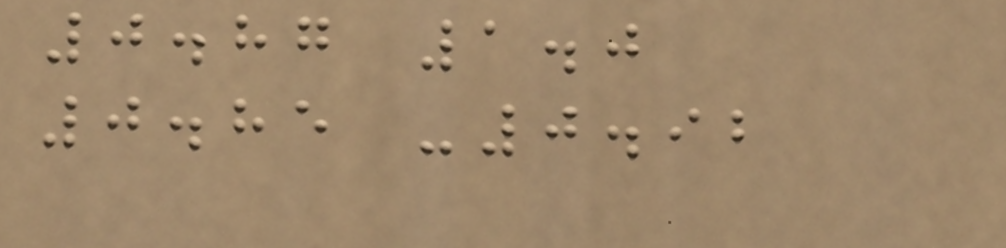0.87 1.0
0.85 -0.92
